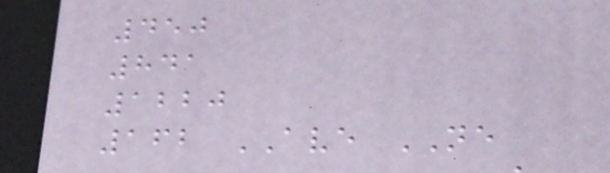450
841
1220
162 AVE NE
